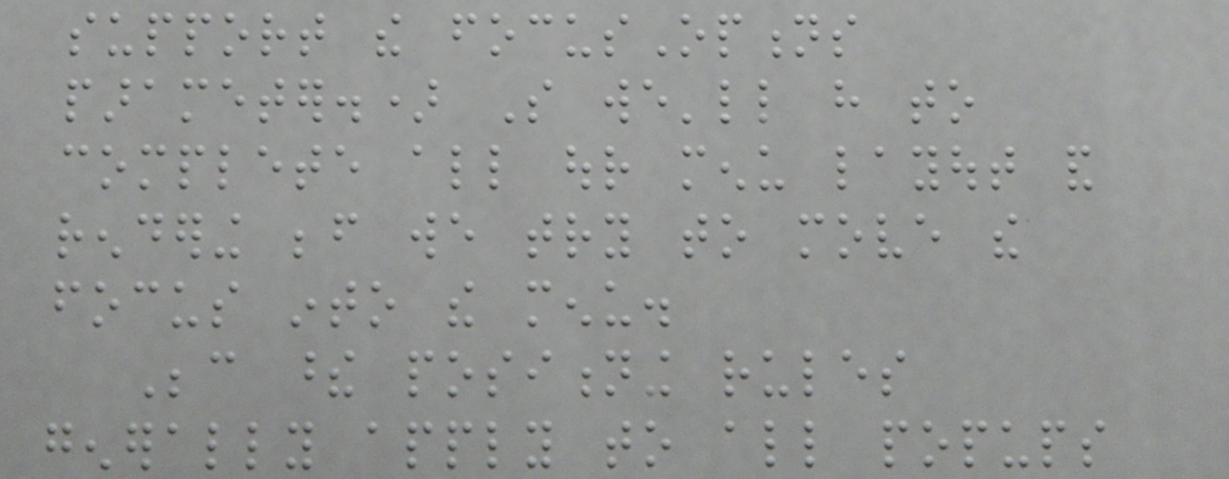support the focusOptions
parameter.) So we'll have to
complete all our menu layout and
rendering before we try to move the
focus into the menu.
Because these positioning rules
generally apply to all popups
